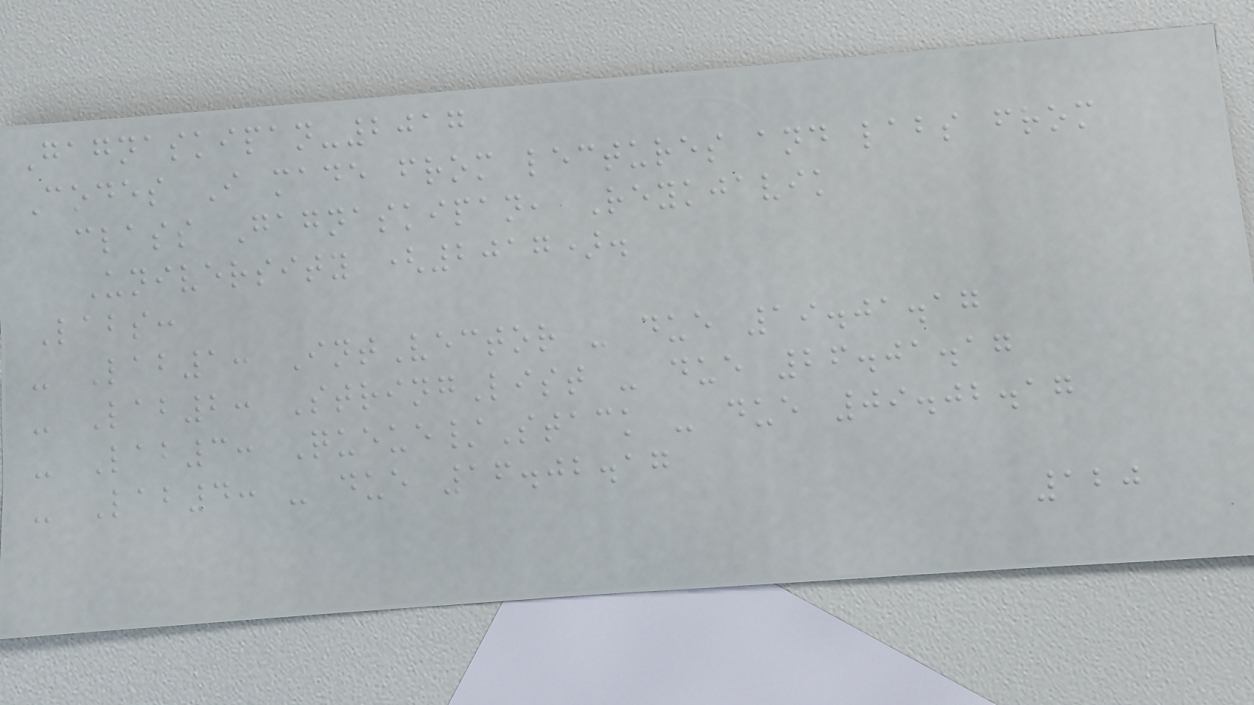Gagnaskipan-2017
Codes I made from lectures and labs from
class Gagnaskipan, Reykjavik
University (2017).
Labs:
- Lab1: IntVector - due 19.01.17
- Lab2: StringList - due 26.01.17
- Lab3: Queue/Stack - due 09.02.17
- Lab4: - due 16.02.17
120
